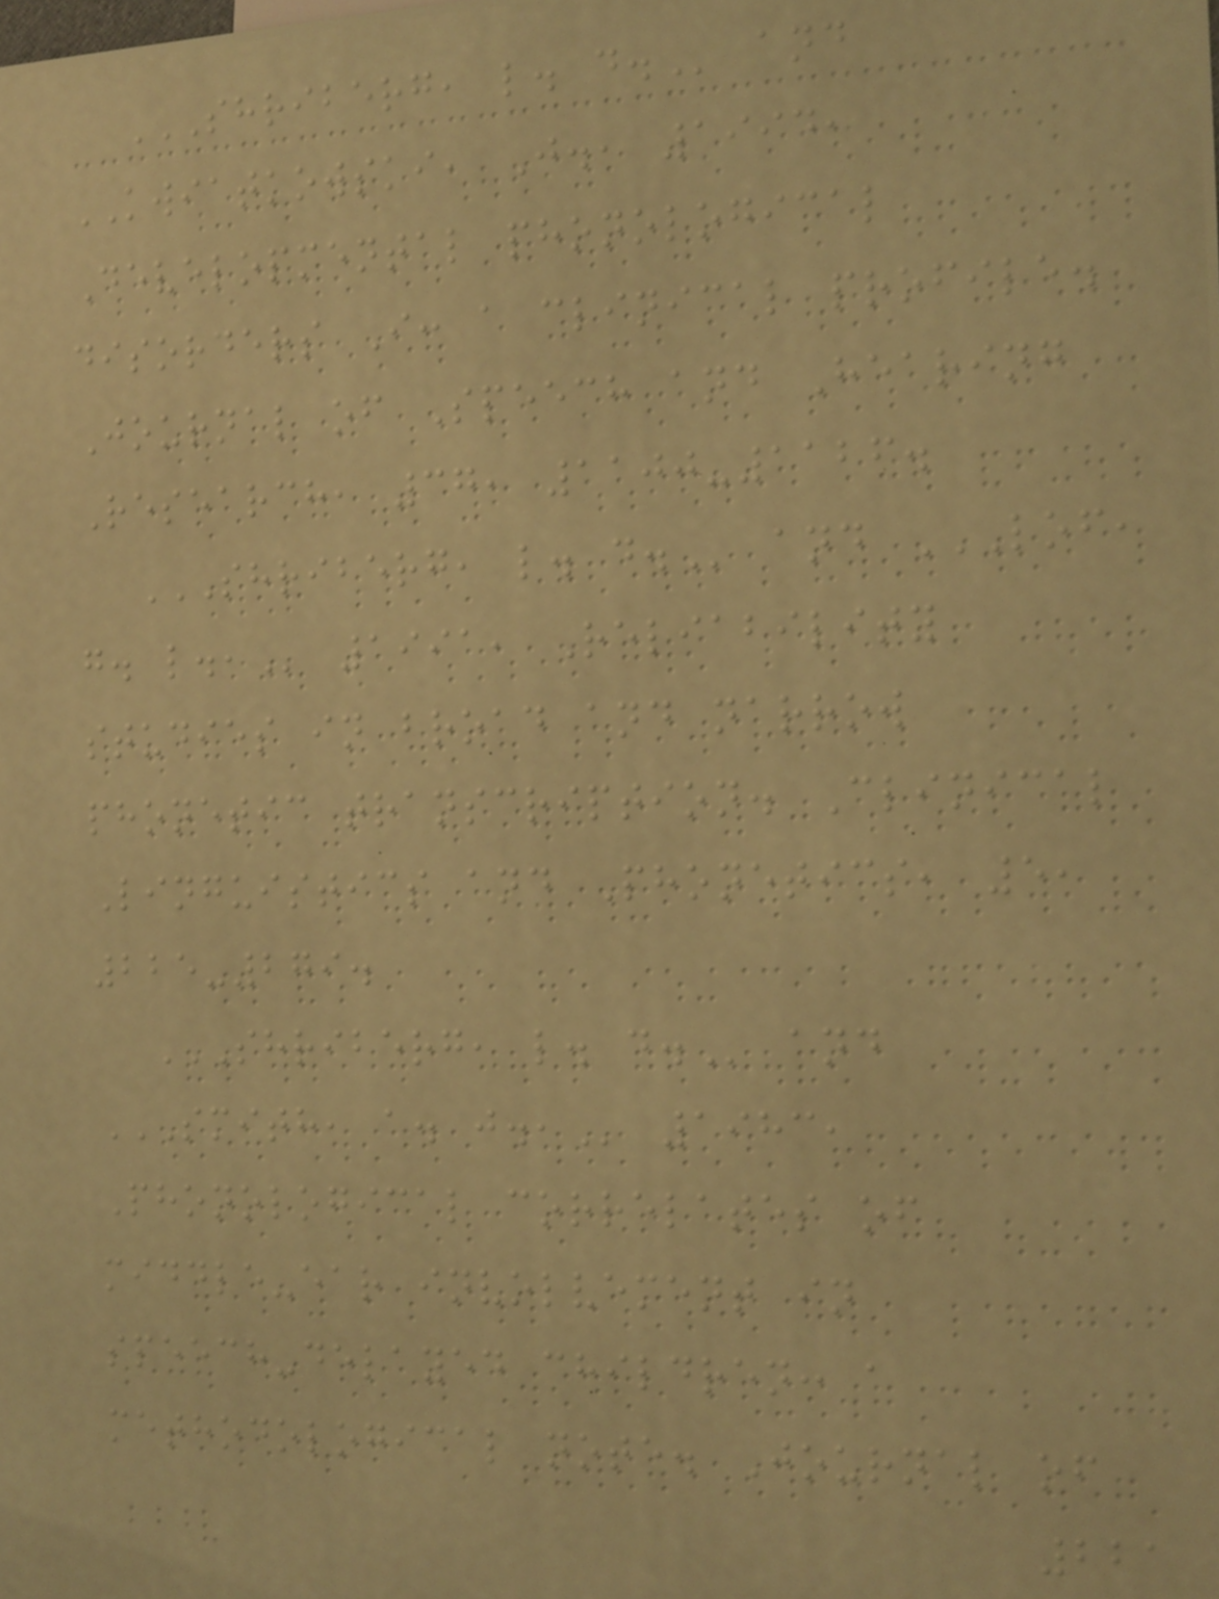SHRIBERG, L. D. and
KWIATKOWSKI, J., 1994,
Developmental phonological
disorders I: a clinical profile.
Journal of Speech and Hearing
Research, 37, 1100-1126.
SHRIBERG, L. D. and LOF,
G. L., 1991, Reliability
studies in broad and narrow
phonetic transcription. Clinical
Linguistics and Phonetics, 5,
225-279.
SHRIBERG, L. D. and
SMITH, A. J., 1983,
Phonological correlates of
middle-ear involvement in
speech-delayed children: a
methodological note. Journal of
221
